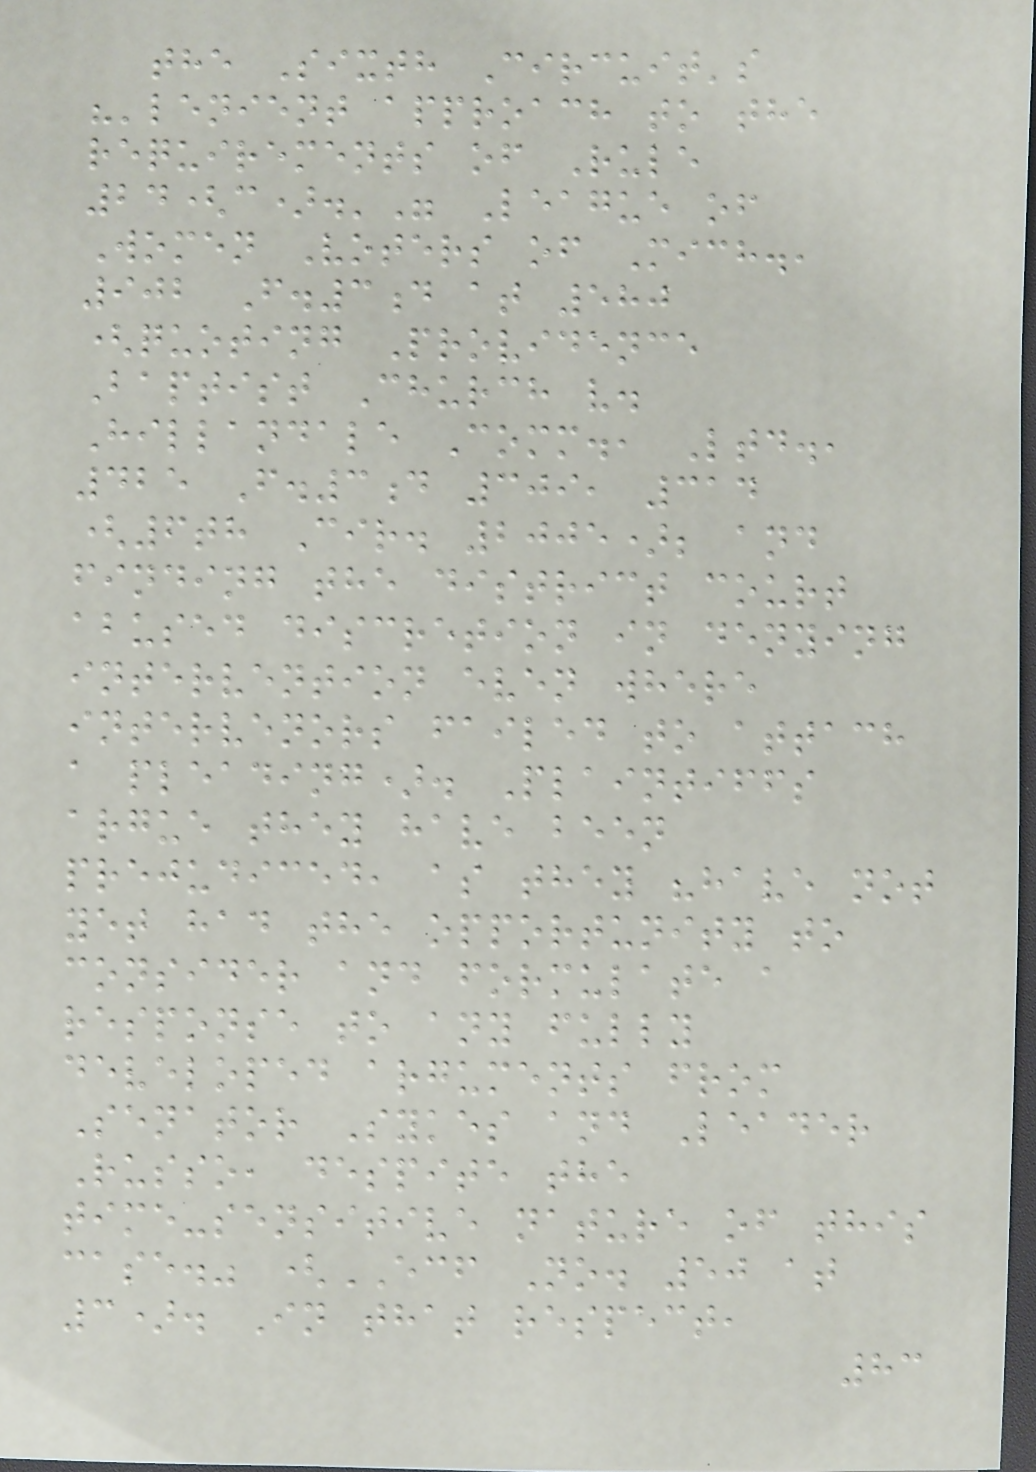the Sixth Circuit's
"'lenient approach to the
requirements of Rule
24(c).'" League of
Women Voters of Mich.,
902 F.3d at 580
(quoting Providence
Baptist Church v.
Hillandale Comm., Ltd.,
425 F.3d 309, 314
(6th Cir. 2005); and
finding the district court
abused discretion in denying
intervention even where
intervenors failed to attach
a pleading). Plaintiffs
argue they have been
prejudiced, as they "have not
yet had the opportunity to
consider and formulate a
response to any fully
developed arguments from
Senator Sykes and Leader
Russo, despite the
time-sensitive nature of this
case." (ECF No. 50 at
3). In that respect,
83
